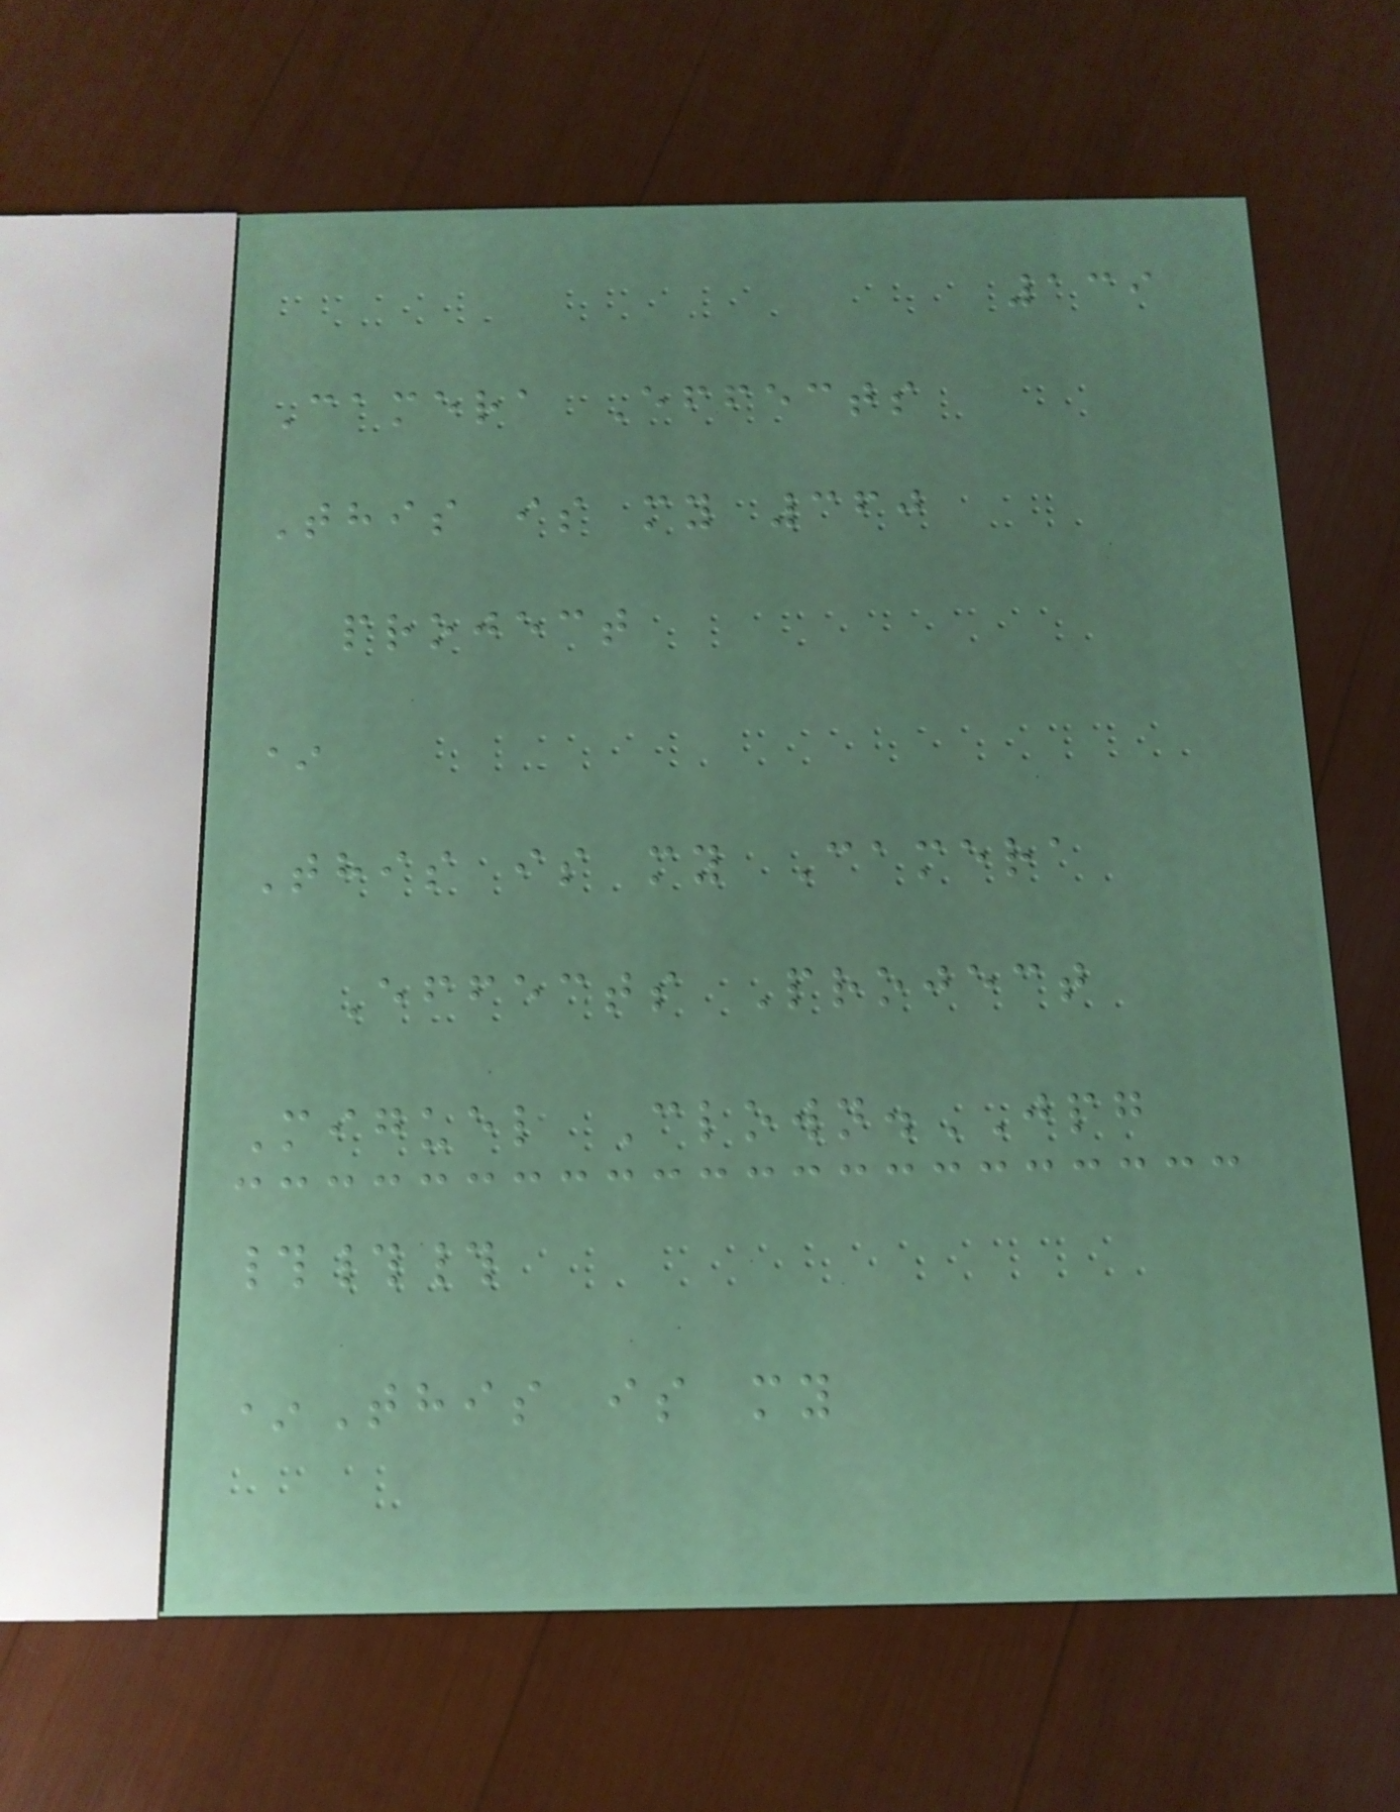139
Camera Effects
This is my 360
project
*
This is my Camera
Effects Project
Miguel Clown.JPG
###
*This is my
